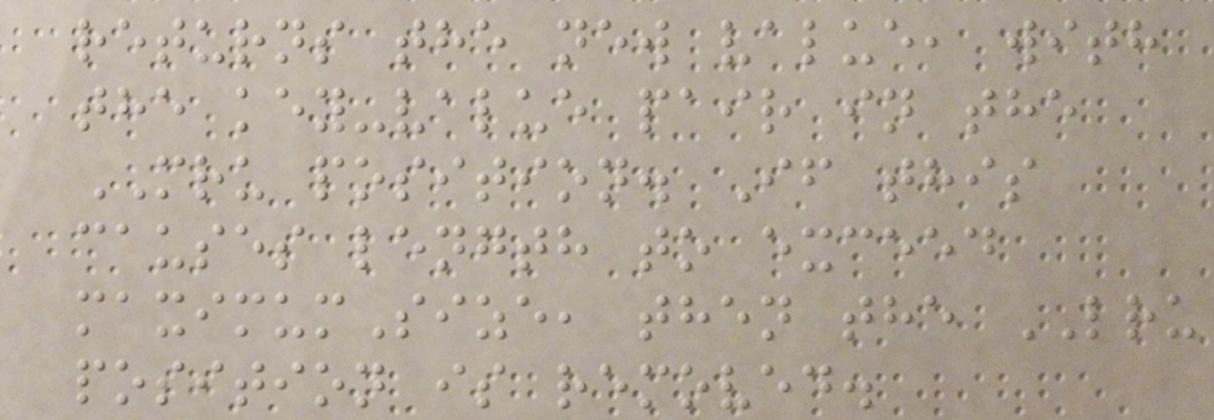returns the new value, with
the key-value pair in the
MRU position. If this
causes length to exceed
maximumSize, then the LRU
position is removed.
